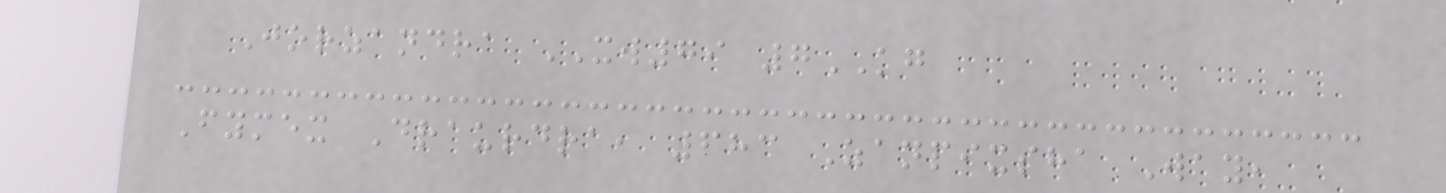Jorzandra XW79 7KG
Fymex Draurdra, 683 Zanpixsha Way,
